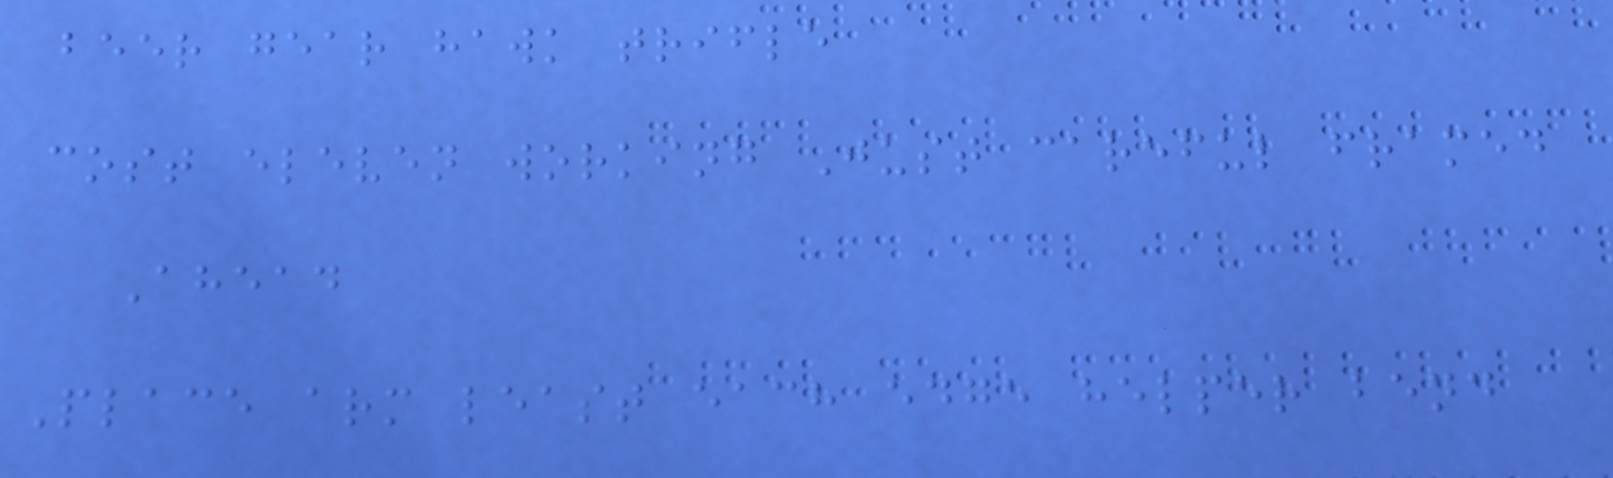beer gear hawk trifle
cost eleven working Just careful framed
Ahead
Place arm least each edge helper bend
